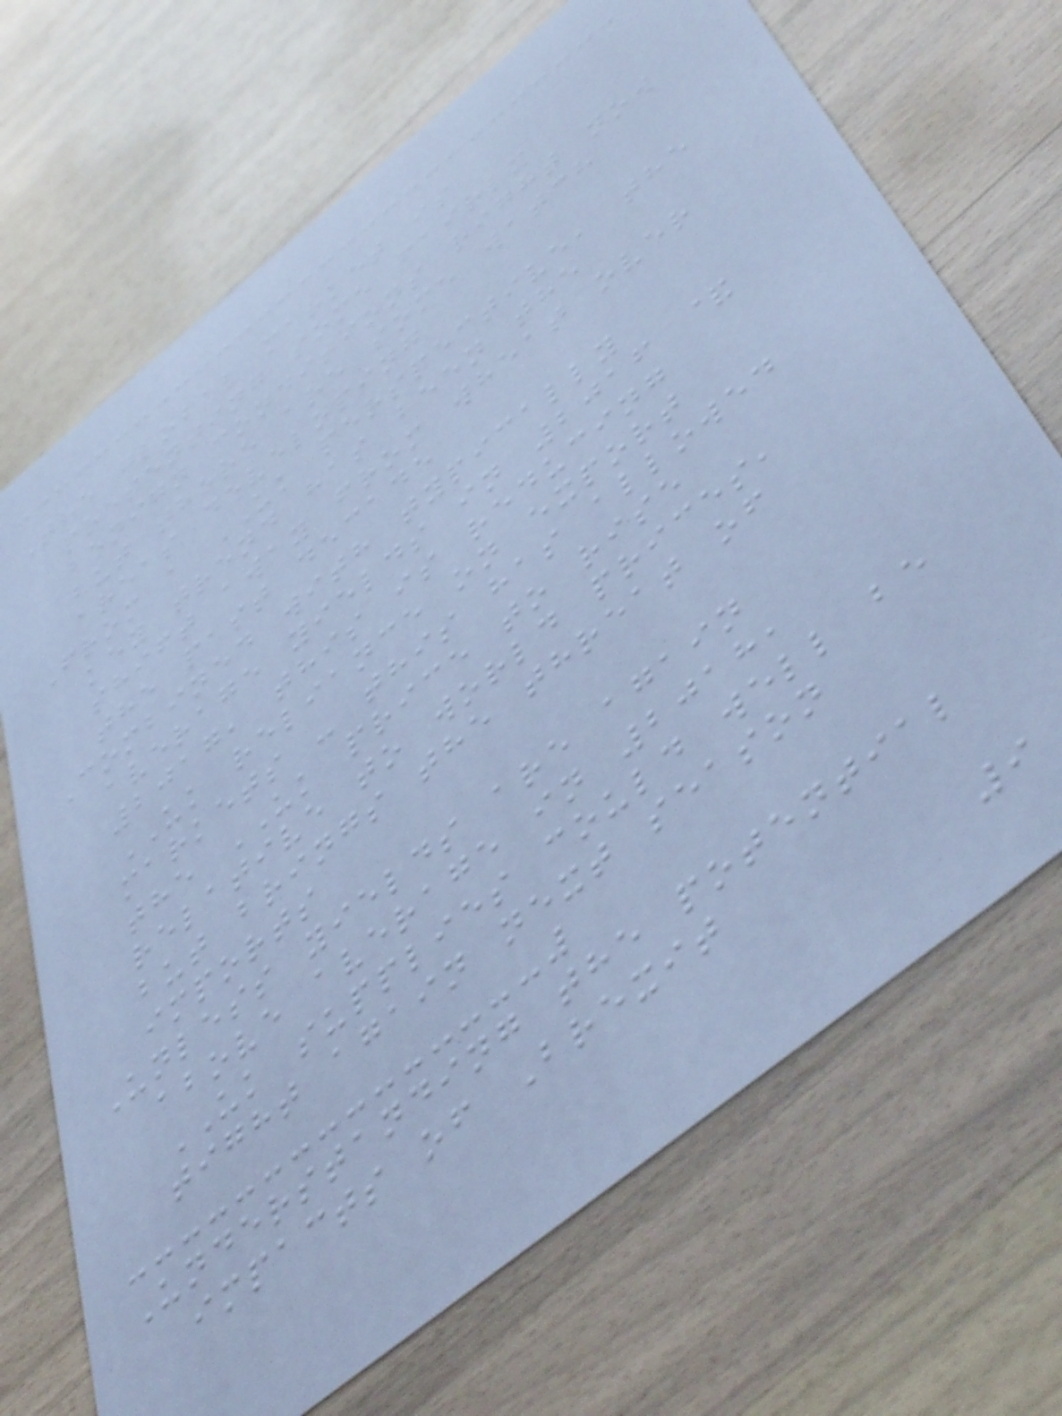The global market is
presenting some fairly
benign conditions right now
but there are some watch
areas developing
From a UK perspective, the
key trend has been the
shift away from wheat over
the past decade
Combined with typically
average yields in 2016 &
2017, this is reducing
UK reliance on export
markets - this has allowed
the UK price to rise
relative to world prices,
but brings the threat of
imports
Unless yields are again
above average in 2018,
UK supplies could well be
tight again next season
Understanding the potential
impacts of Brexit
9
